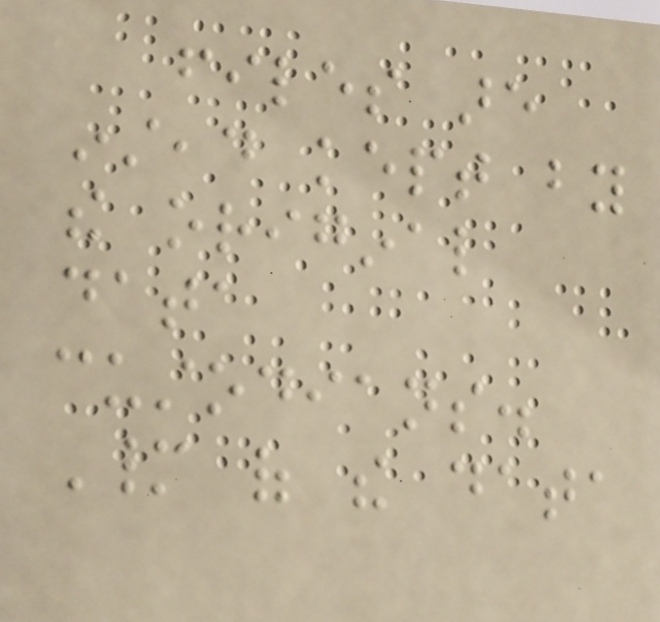files are
instead kept by
the original
data
custodians.
Many of the data
